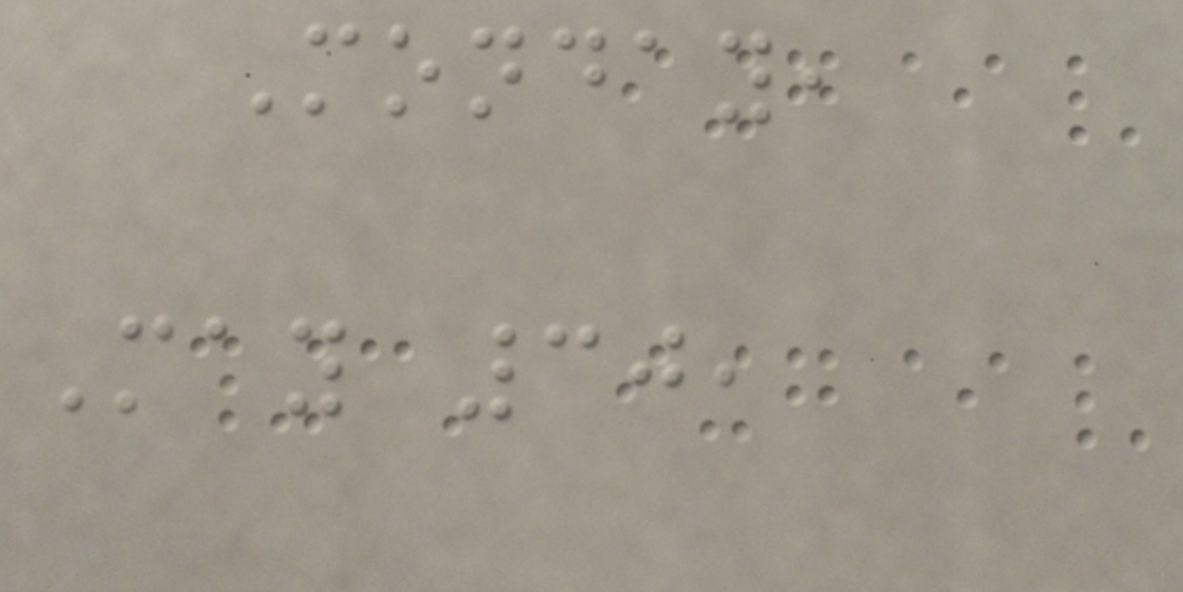Monday,
May 30,
